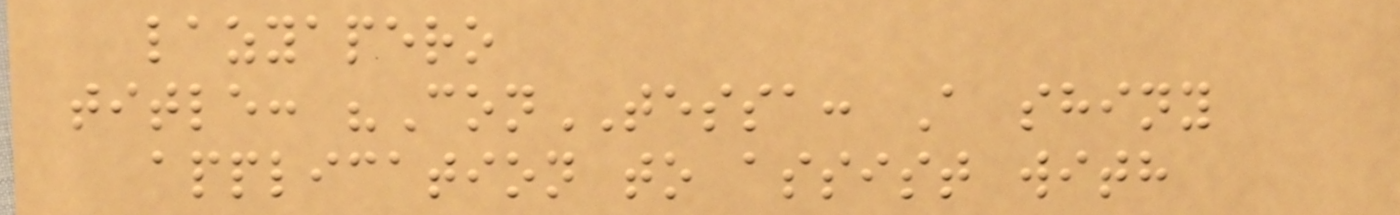lazyapero
title: "ConTESSA: A shiny
application to assist with
